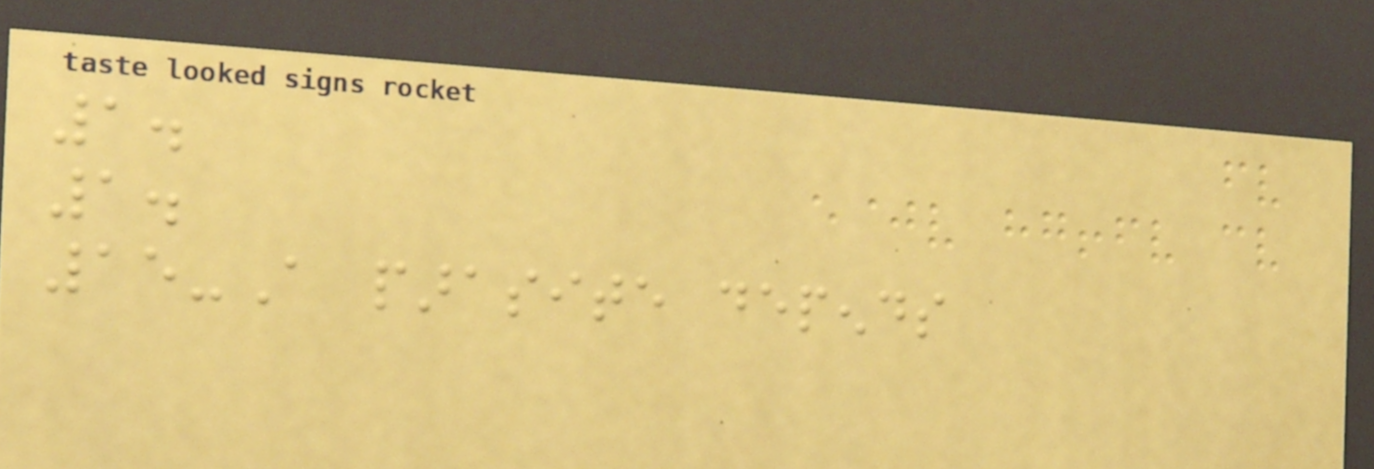1.
1.
15-A parasite depends
